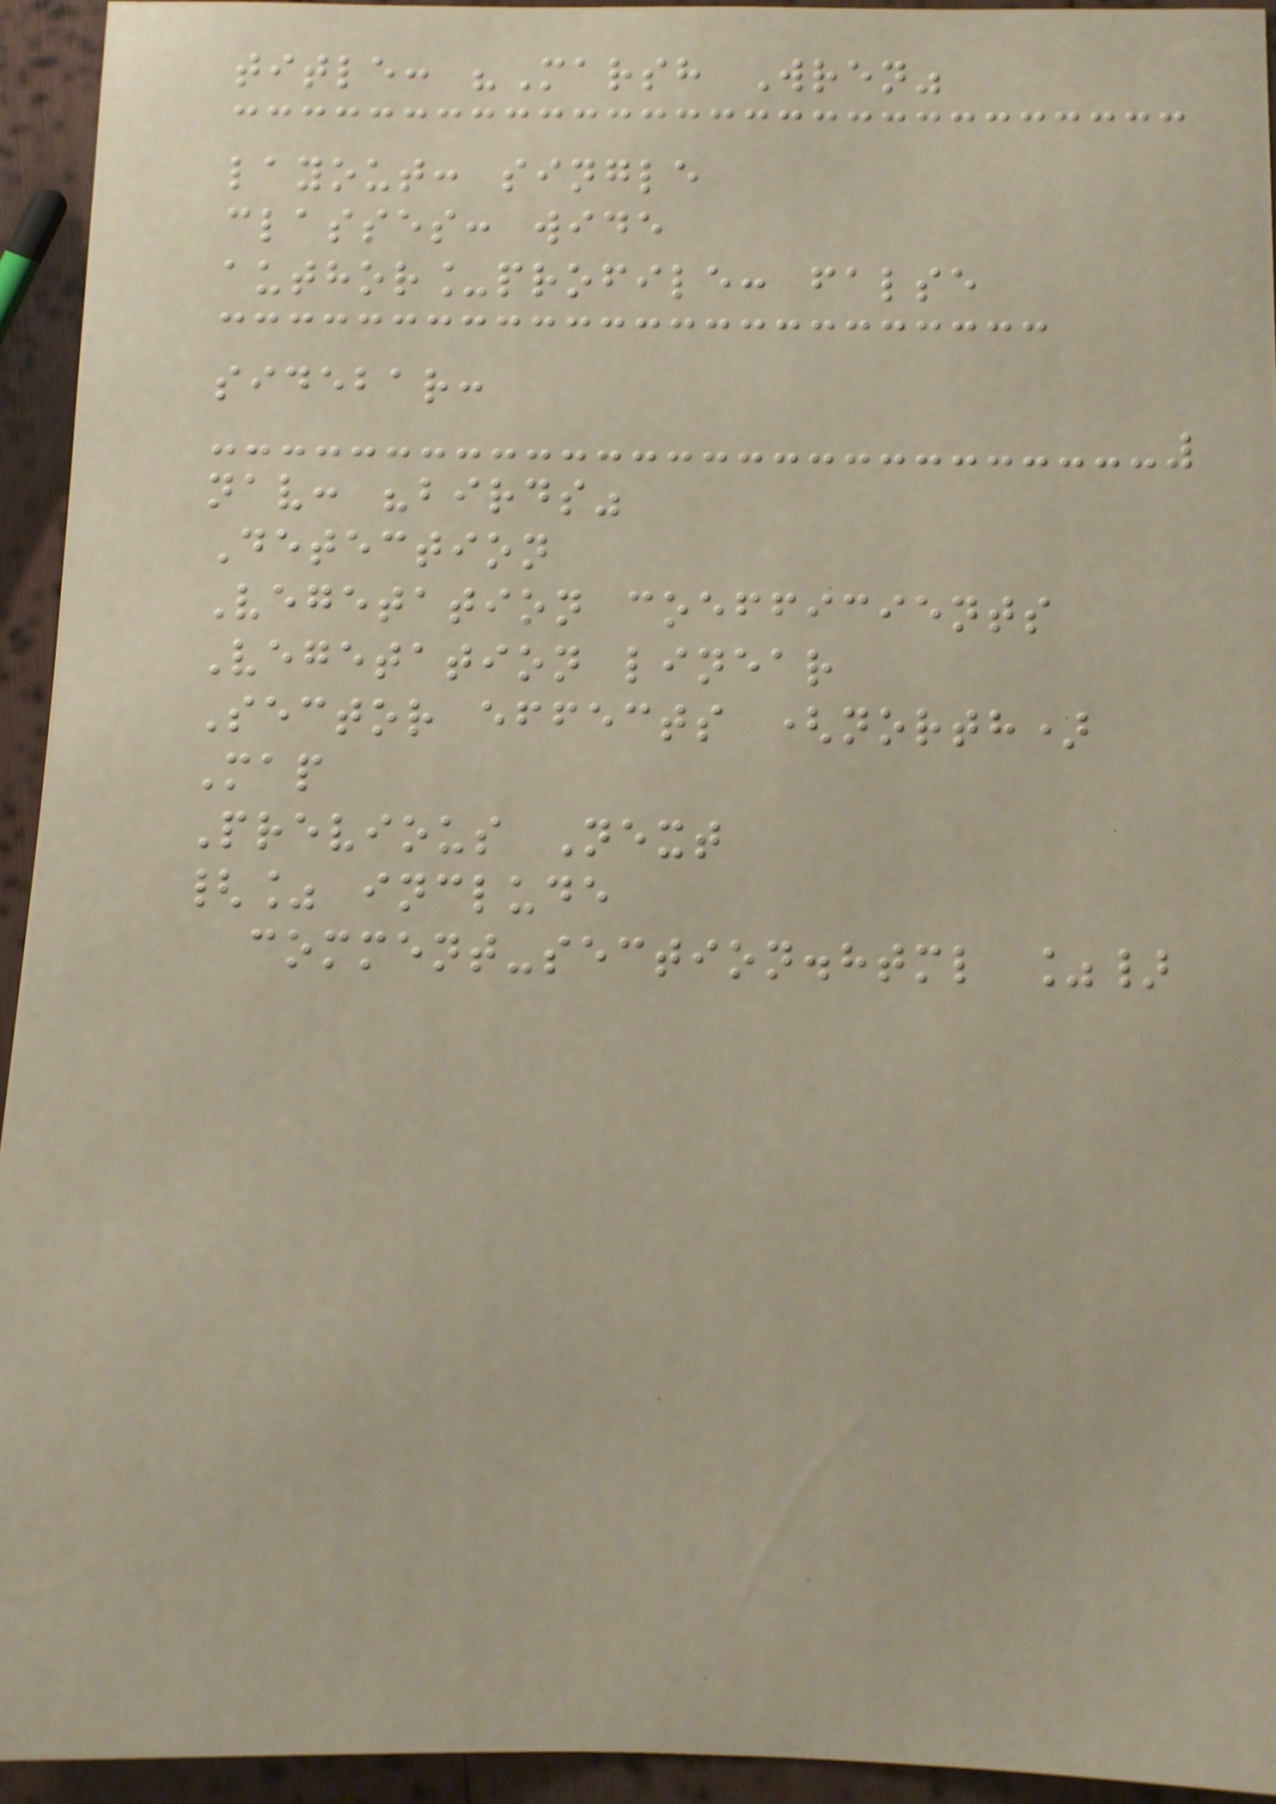title: "Marsh Wren"
layout: single
classes: wide
author_profile: false
sidebar:
nav: "birds"
Detection
Vegetation coefficients
Vegetation linear
Sector effects (north)
Map
Previous Next
{% include
comment-section.html %}
